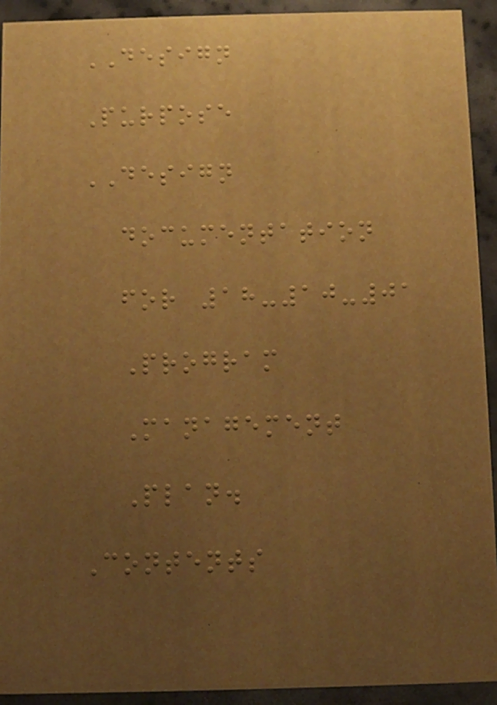DESIGN
Purpose
DESIGN
documentation
for 18-10-01
Program
Management
Plan.
Contents
